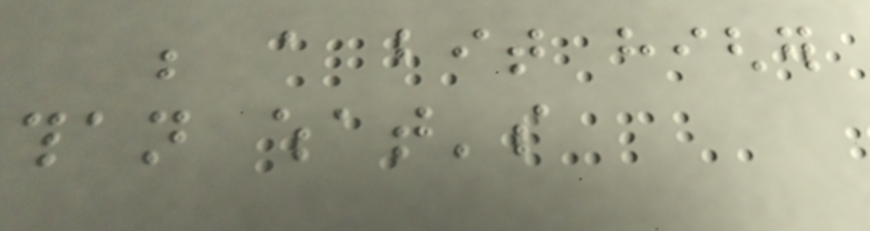be a bit higher
than what's
